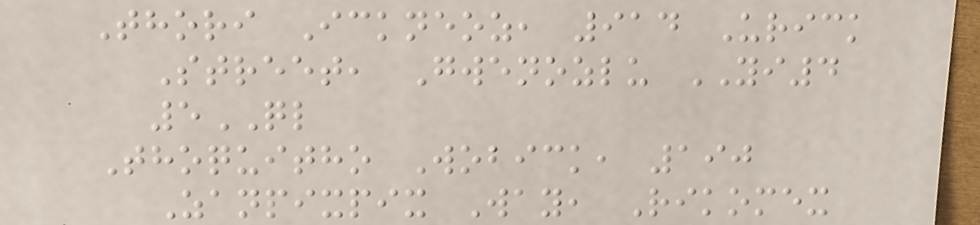Thori Ickneoz, 914 Urick
Street, Gwenozlu YI4
5QL
Thoquitho Wobick, 190
Zanpixpix Way, Rikomex
